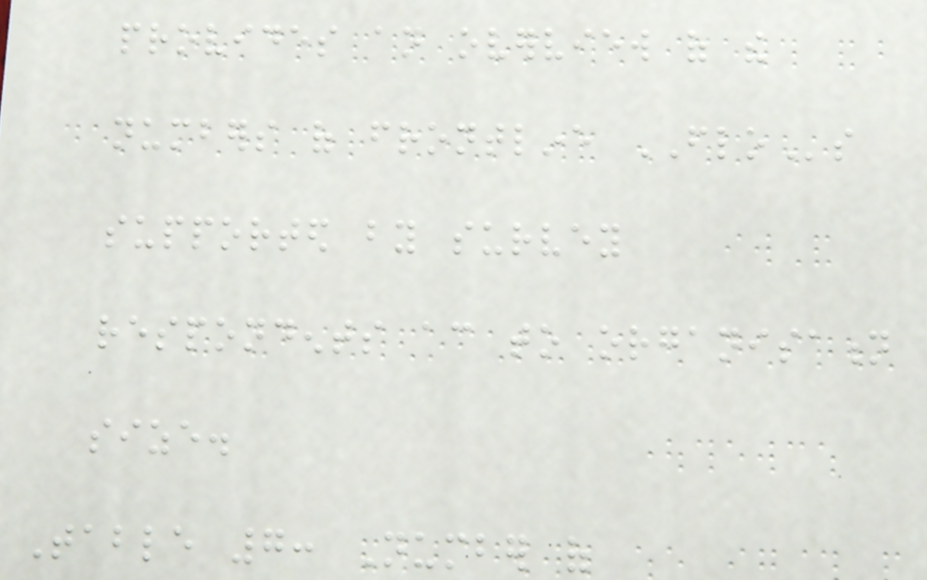provides an overview of the
numbers of frontline FLOs
supported by survey
respondents according to organisation
size.
Table 7: Number of
